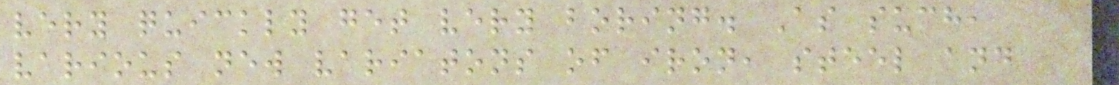very quickly get very boring. As such,
various new variatons of iron, steel and
